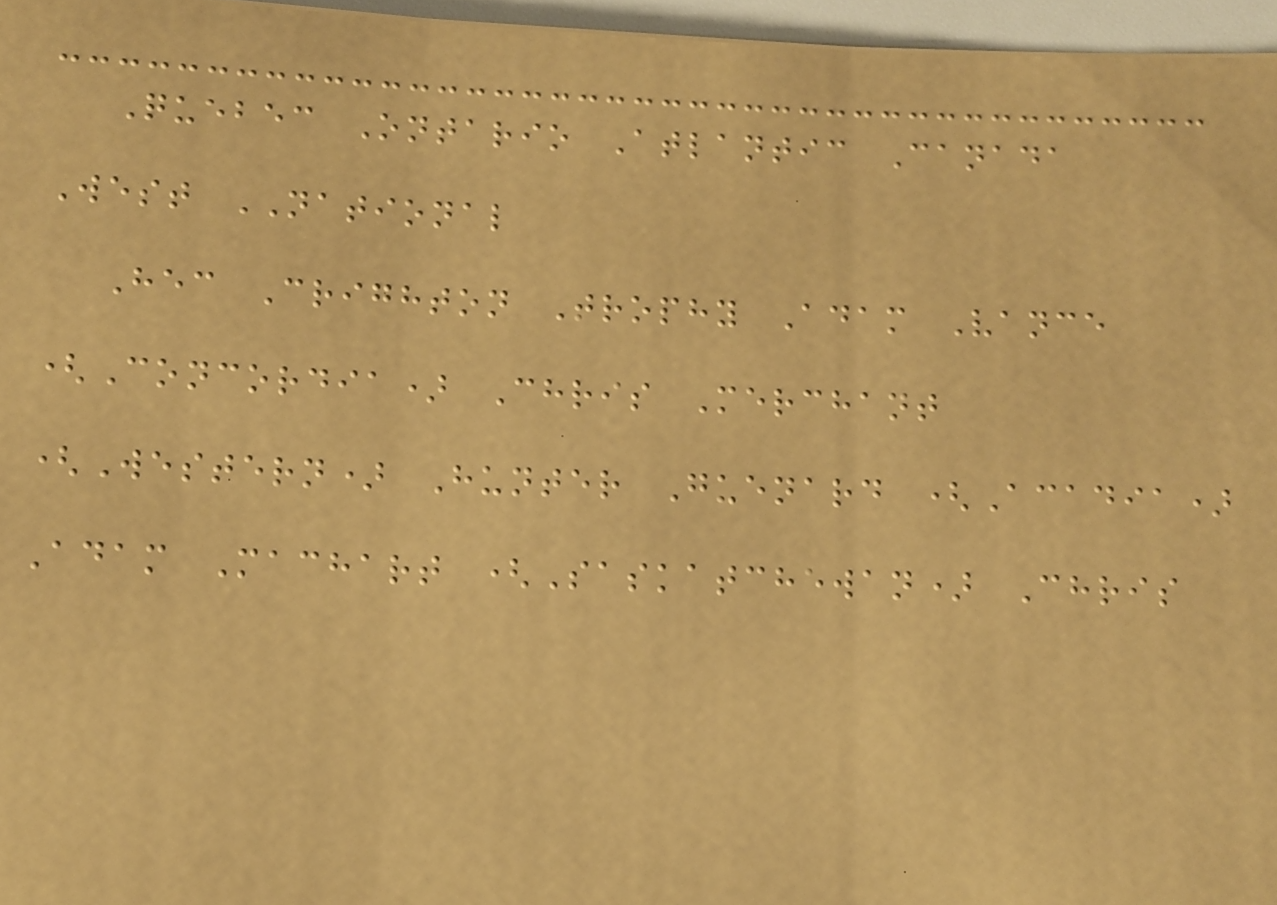Quebec Ontario Atlantic Canada
West NATIONAL
Hec Crighton Trophy Adam Vance
(Concordia) Chris Merchant
(Western) Hunter Guenard (Acadia)
Adam Machart (Saskatchewan) Chris
